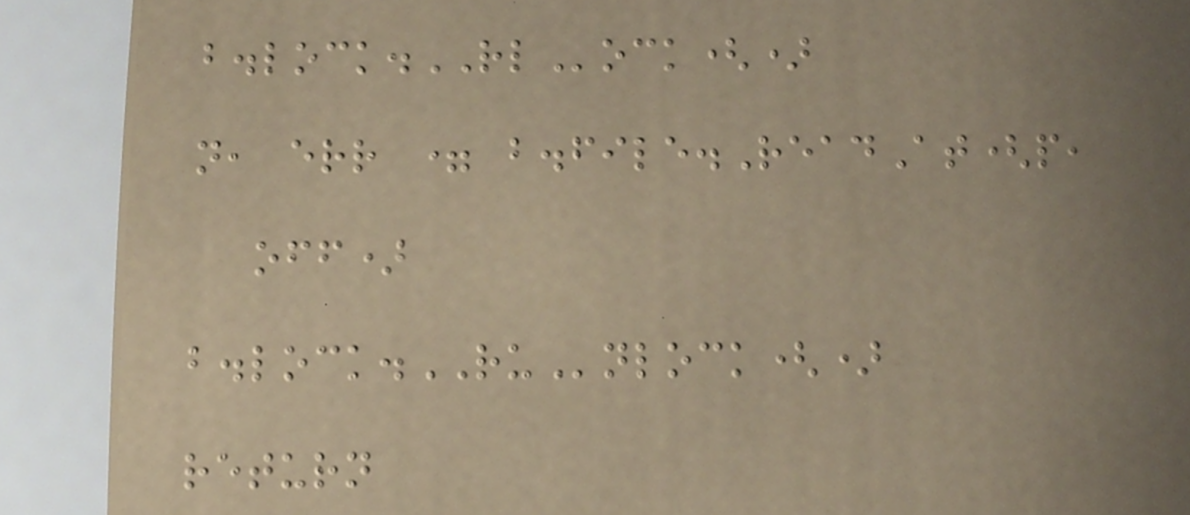b.lock.RLock()
n, err = b.file.ReadAt(p,
off)
b.lock.RUnlock()
return
